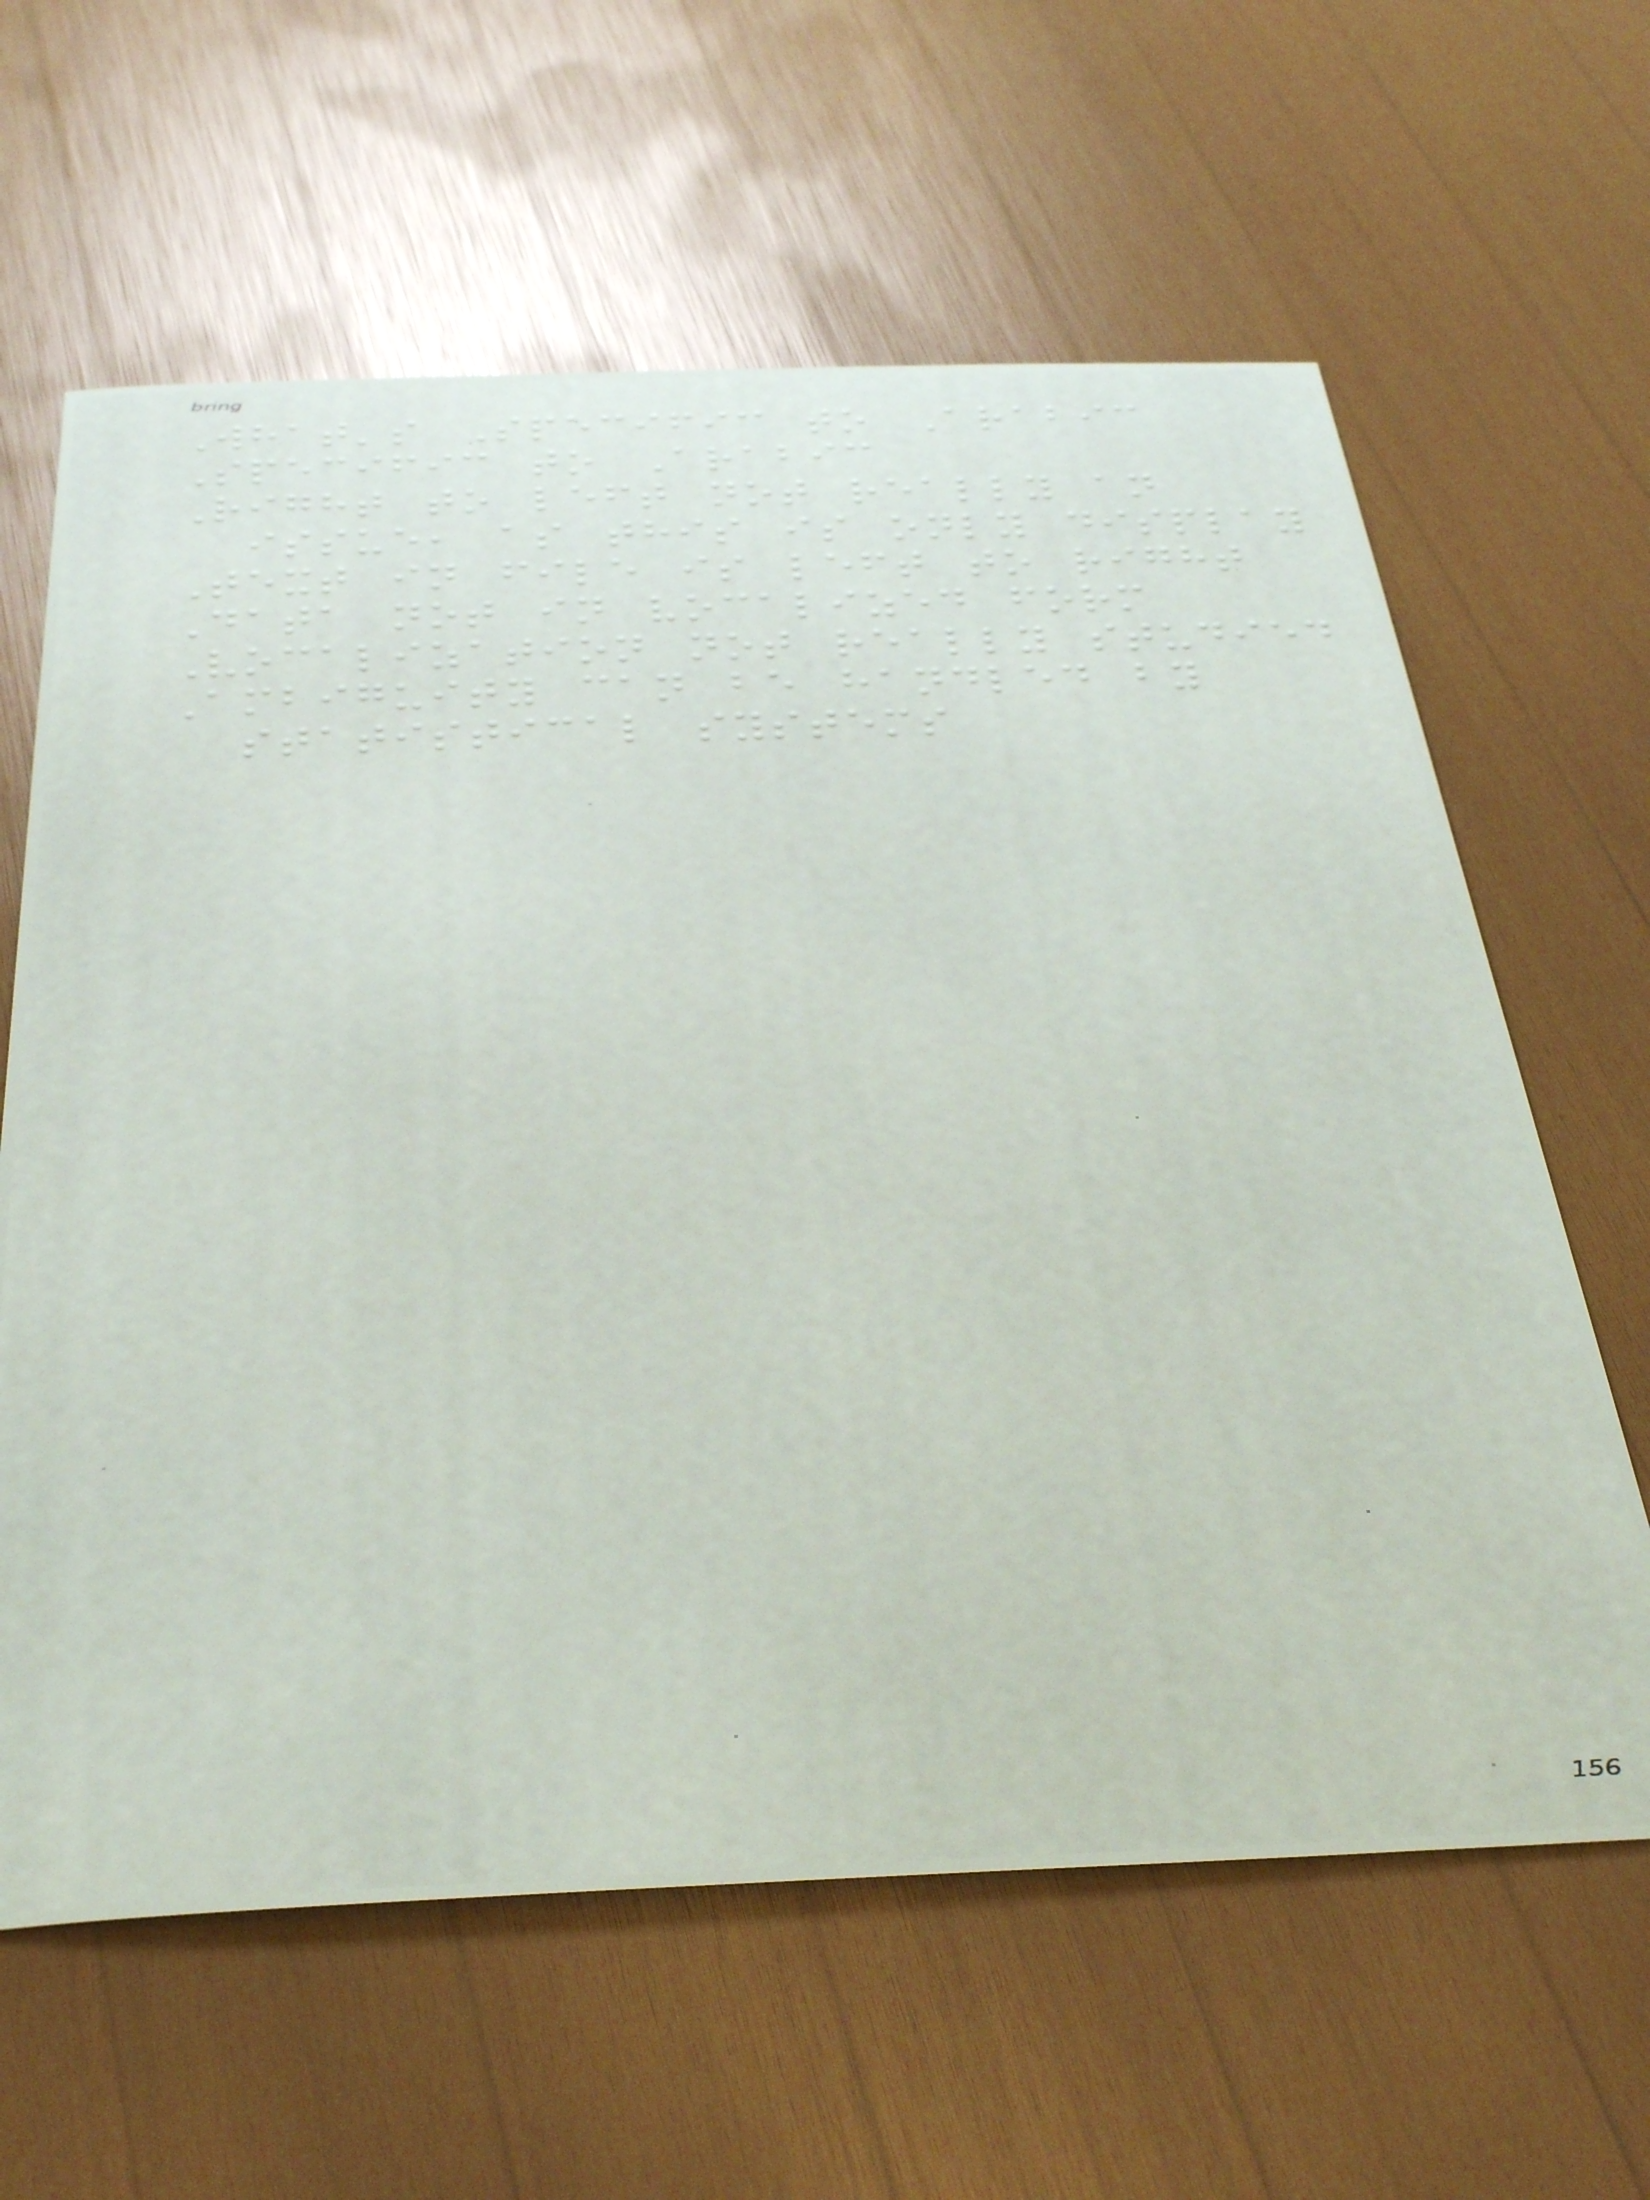What's Specific to Arabic
Specific to Arabic
Right to left not really an
issue, as this is only display
Text in file is left to right
Data not in vocalized form
Vocalization not really studied
Ambiguity can be handled by
statistical systems
